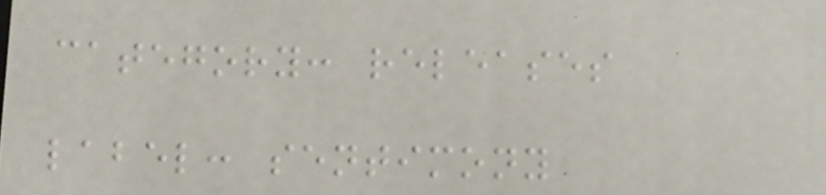category: releases
label: sentimony
